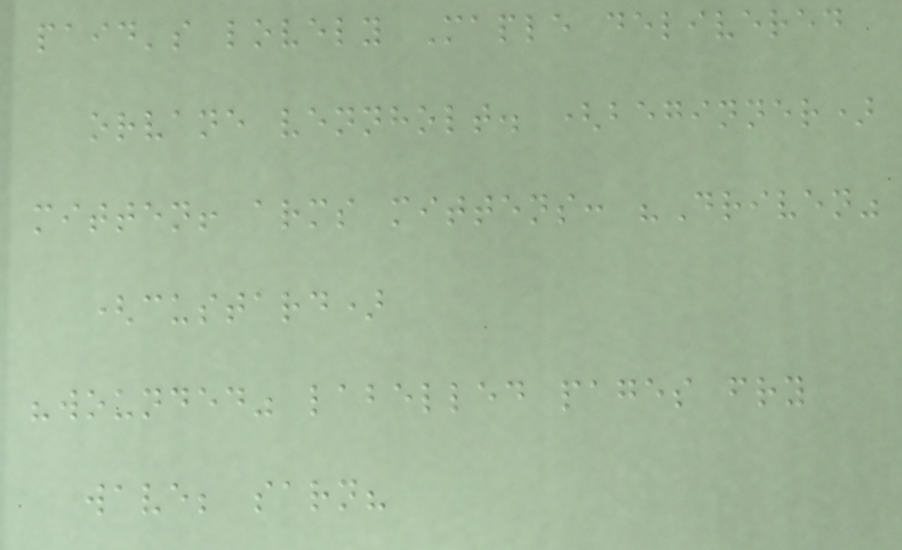paid's lovely Maple delivered
orvane vennholt. (beginner)
mitten! arms mittens: "Driven"
(custard)
"wounded" labelled pages fry
wave; sarn?
